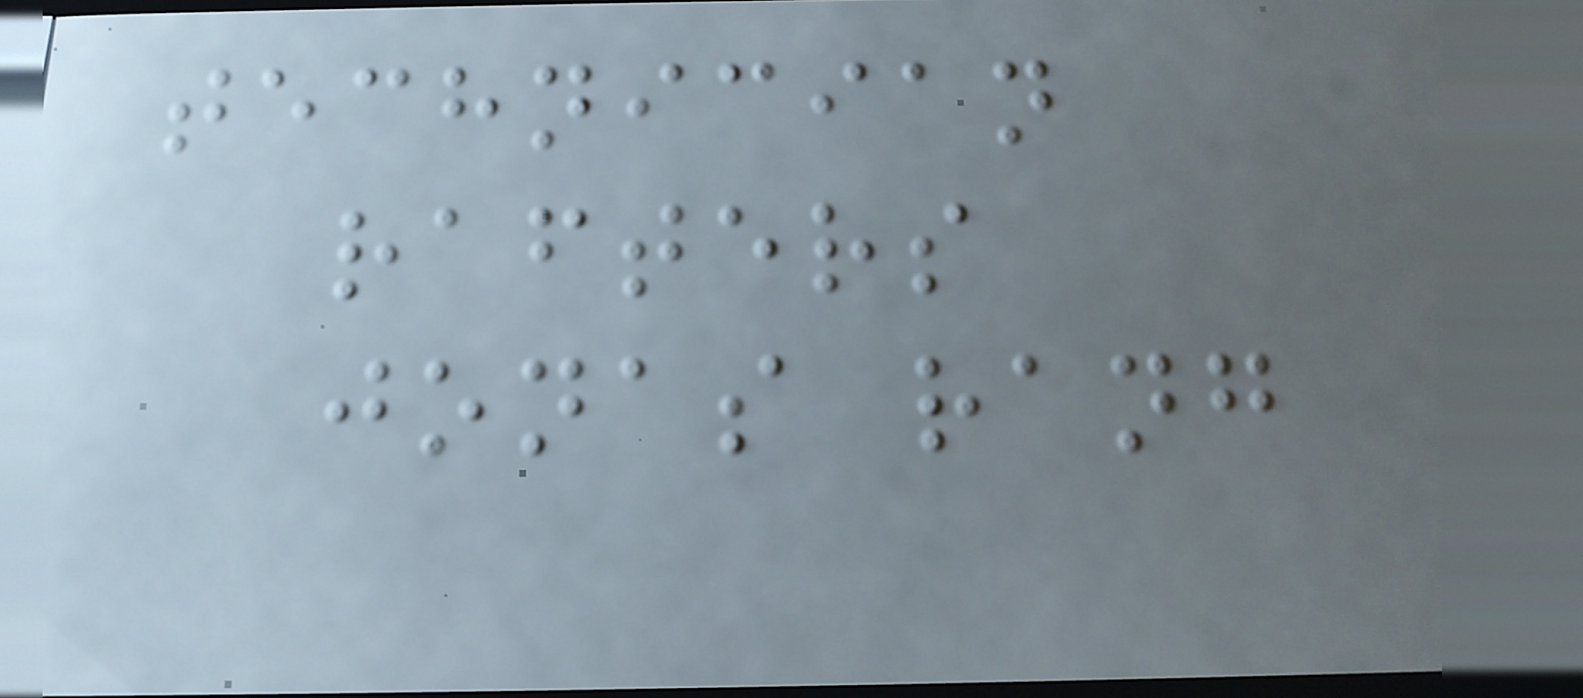technician
rafters
jonas rang
